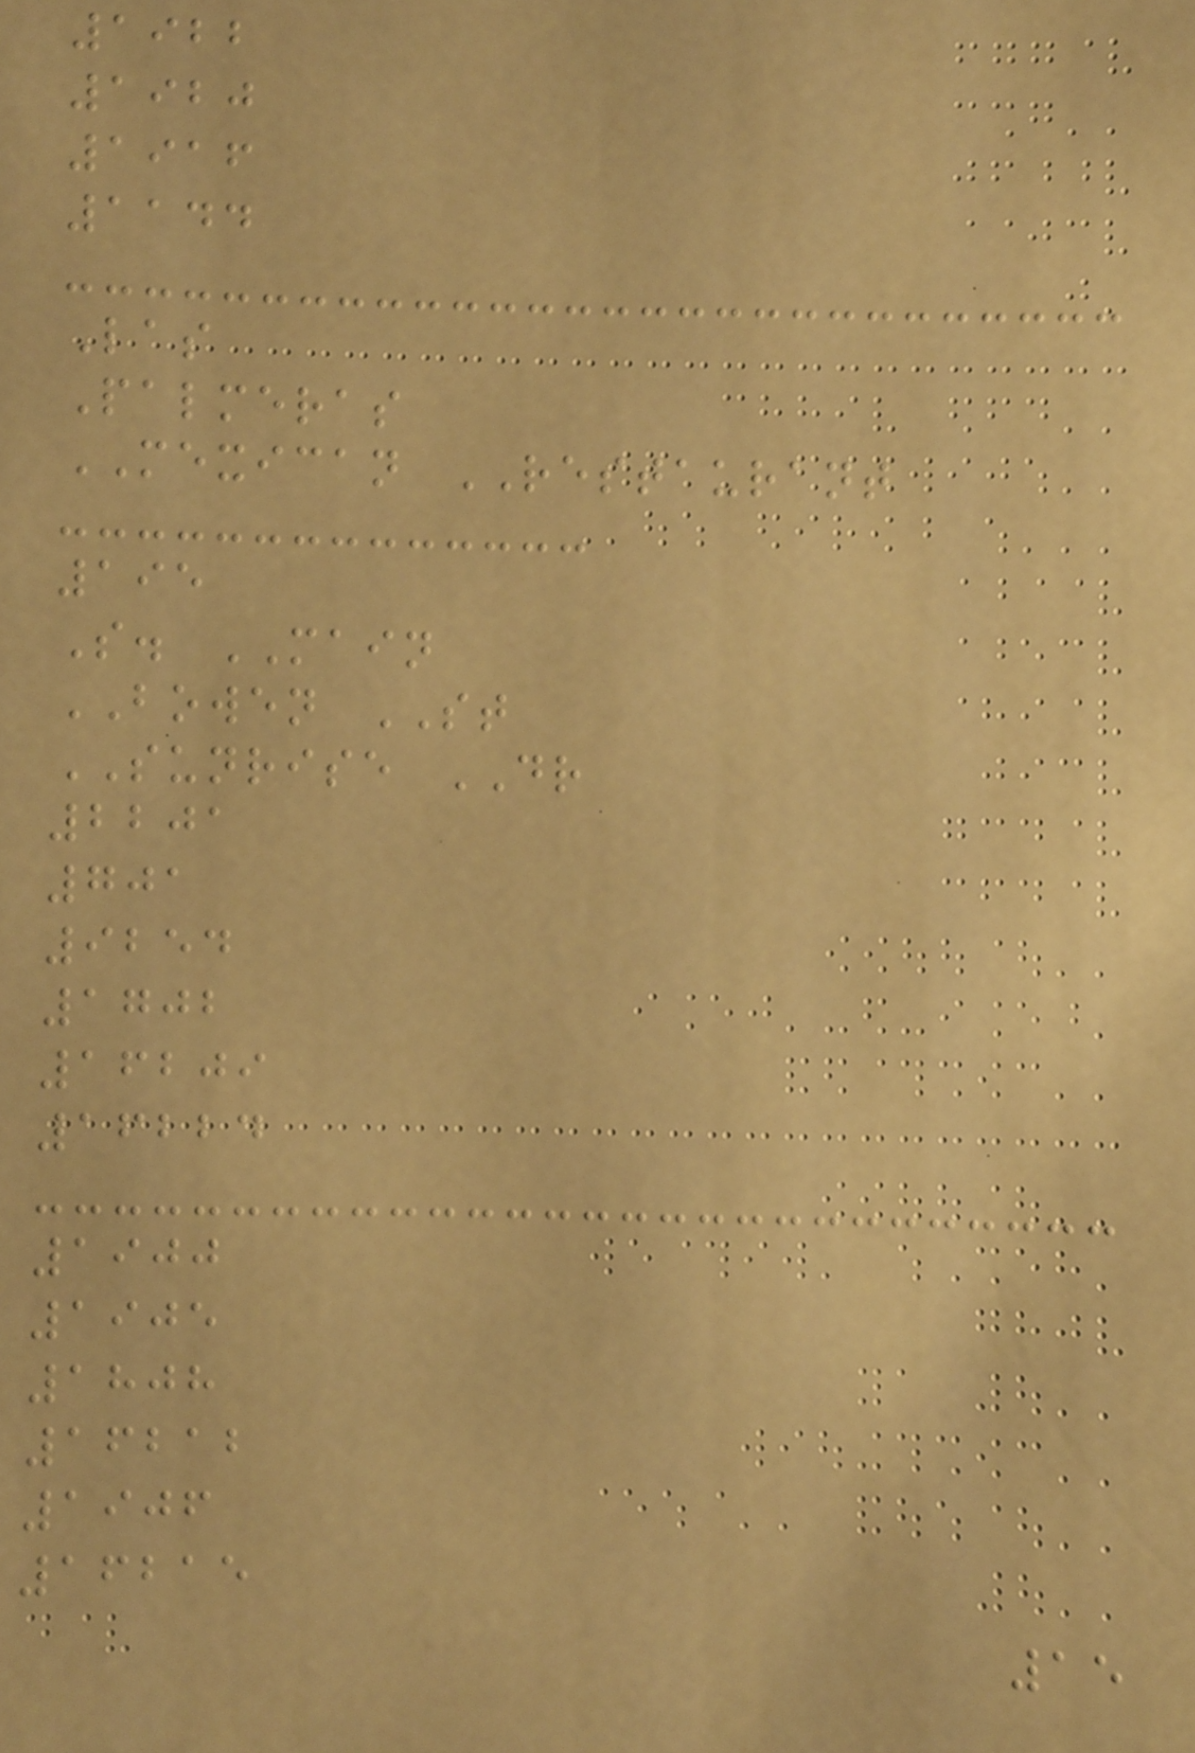1922
1920
1916
1144
Las
Palmeras
MEXICAN RESTAURANT
195
S. MAIN
BOWEN ST
SUNRISE DR
2201
701
9254
1702
16209
16224
1900
1905
1808
16212
1906
16215
15
